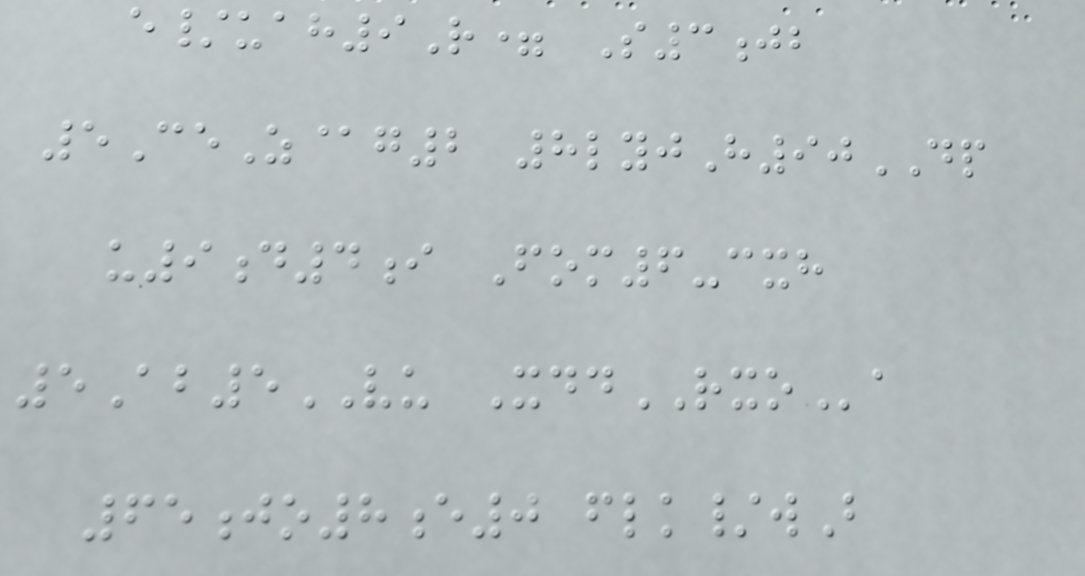e/uah9R= S3jb
5CeZ@g2 8lyjH90DP
u9d4i Fom6-cxh
5Ab5VU XddRXOa
65jo8e0 flk/wB
